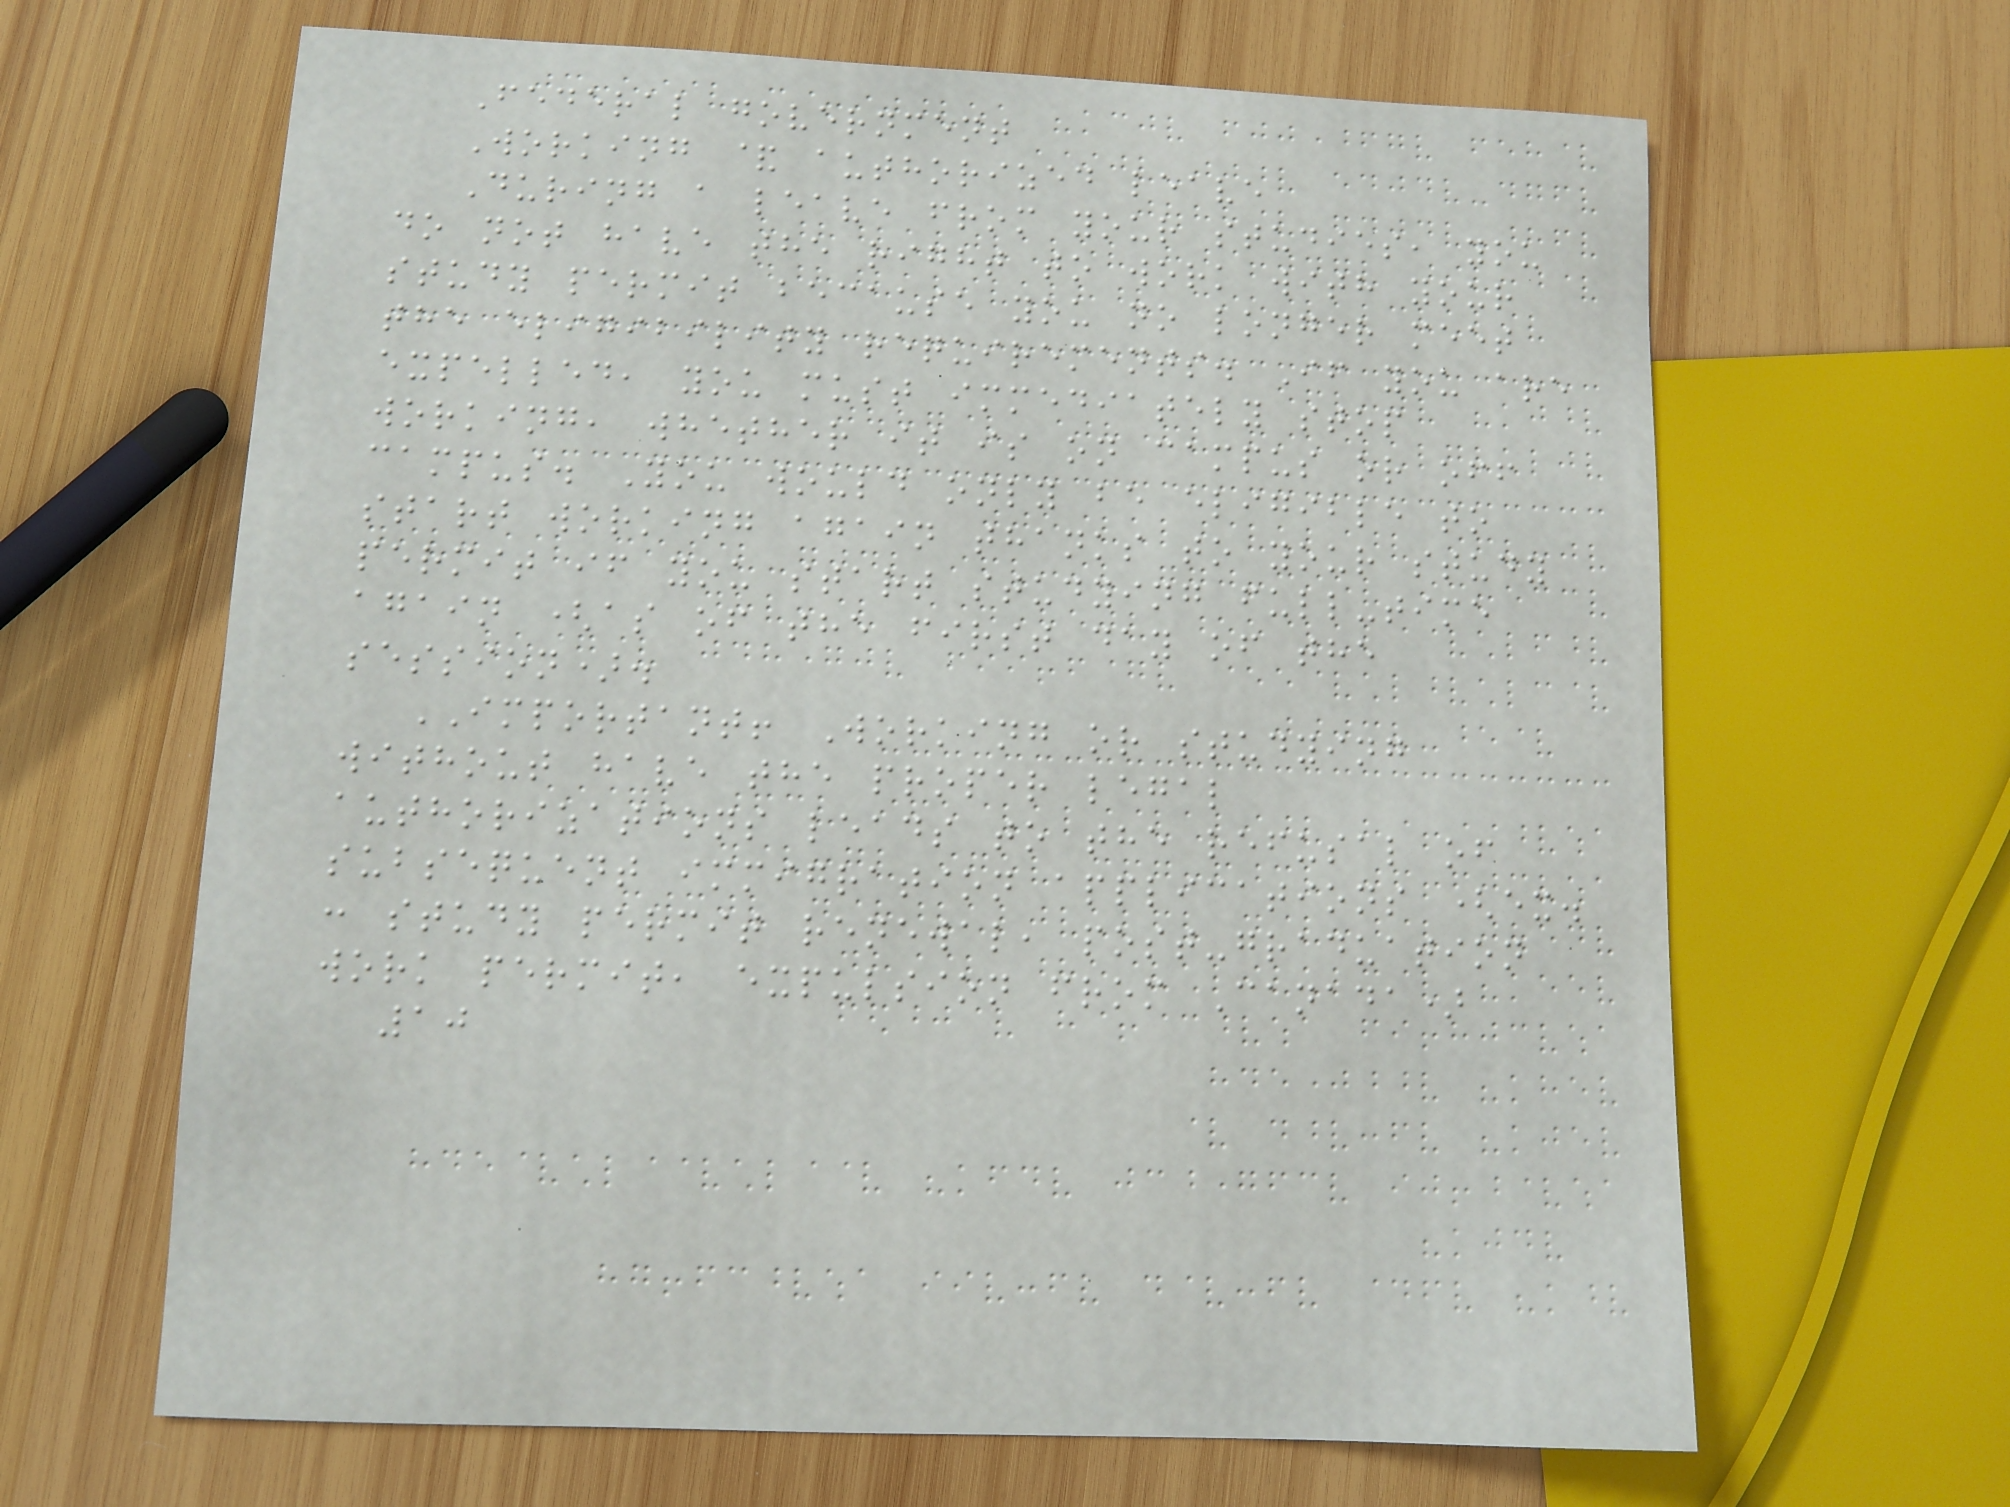Federal government
Working & authorized leave
During a leave from your studies, you
do not have the right to work with your
study permit because you no longer meet
the eligibility requirements. If you are
expelled, you must immediately stop
working, whether it is on campus or off
campus. You would only be eligible to
start working again thanks to your study
permit if you start studying full-time
again (as of the first day of the
session).
IMPORTANT! Working or studying
without have the proper legal
authorizations leads to the refusal of
subsequent immigration applications (ex.
: study permit renewal, post-graduation
work permit, expulsion from Canada)
10
